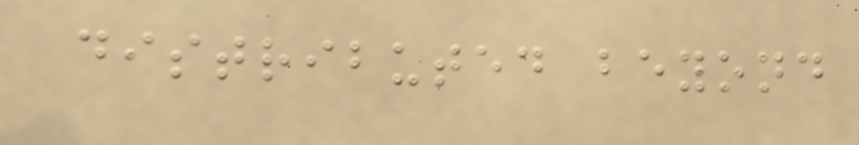distributed beyond
